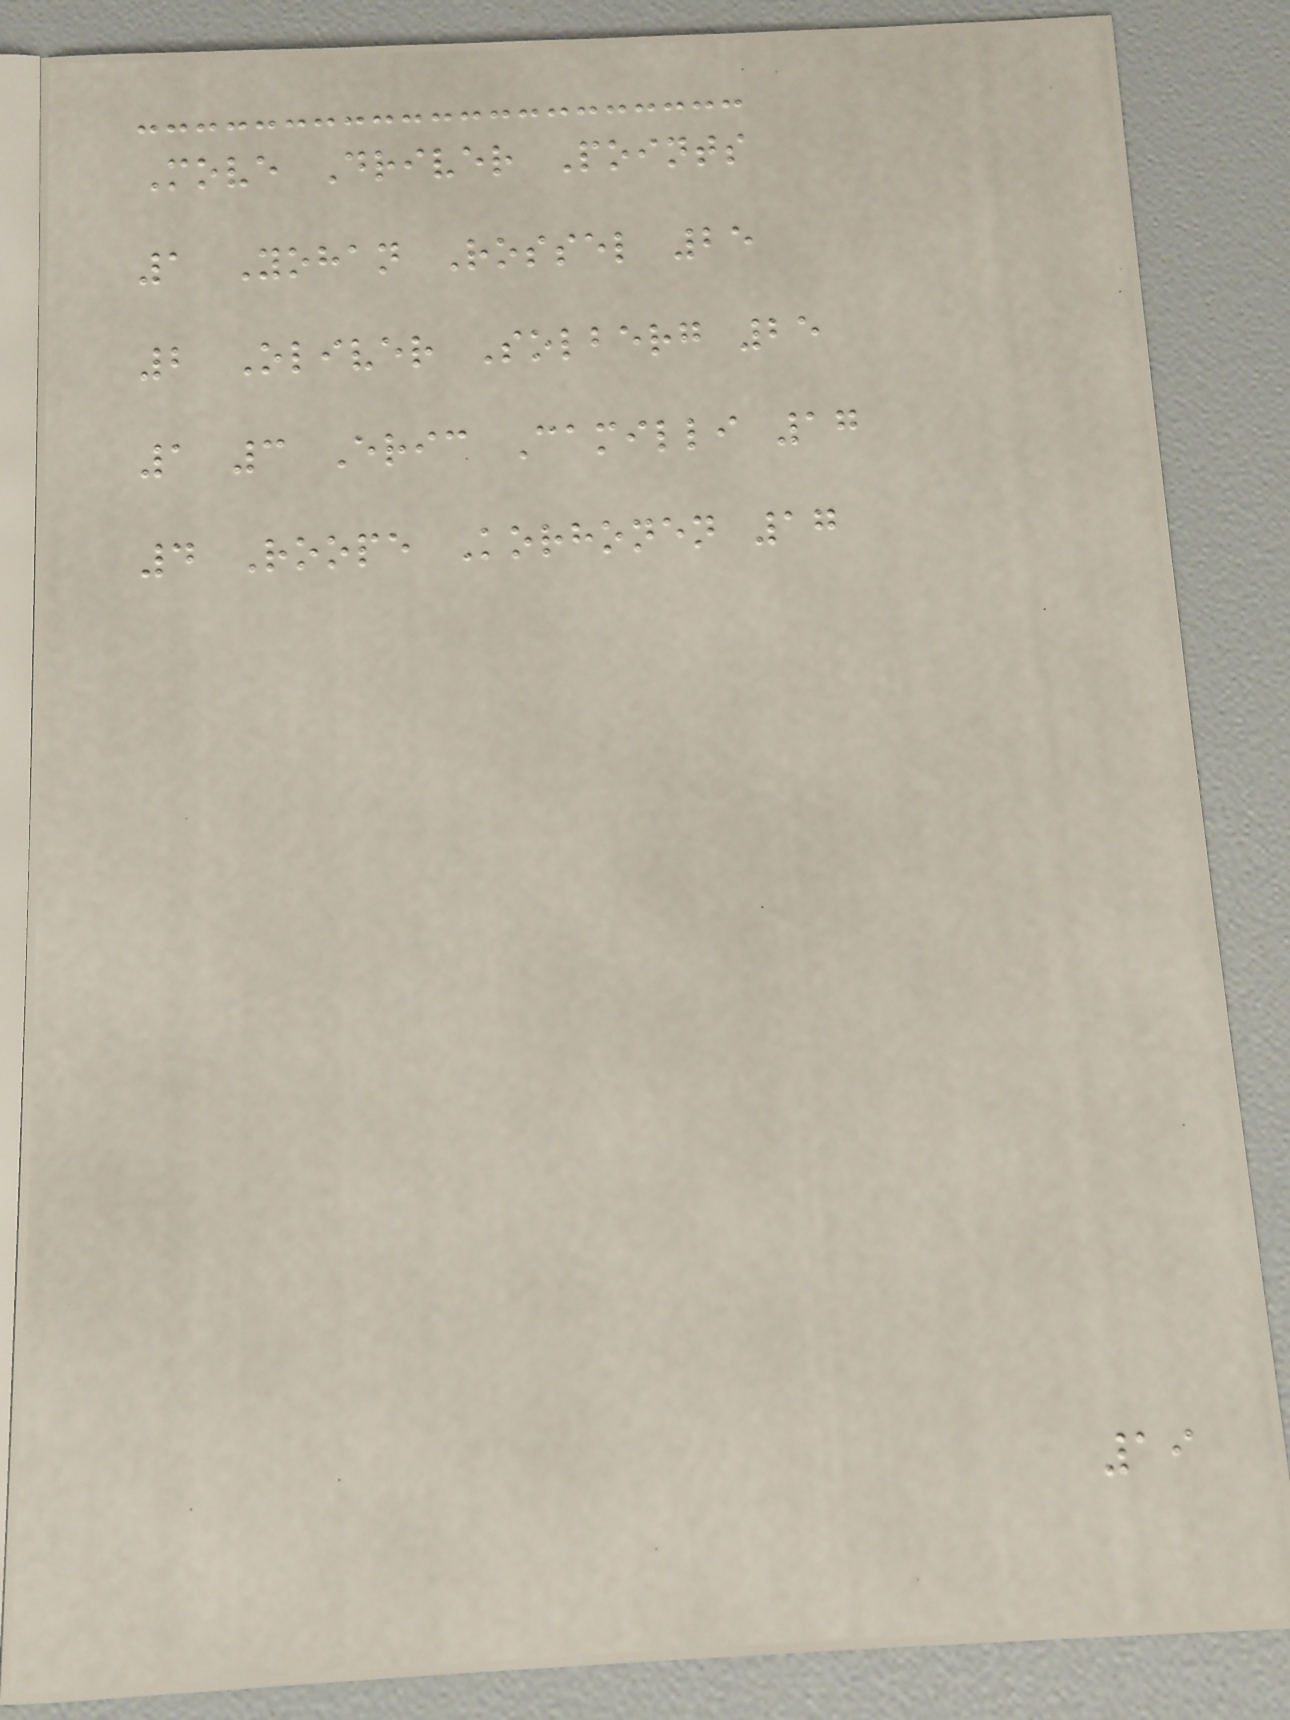Move Driver Points
1 Yohan Rossel 25
2 Oliver Solberg 25
1 3 Eric Camilli 17
4 Roope Korhonen 17
19
